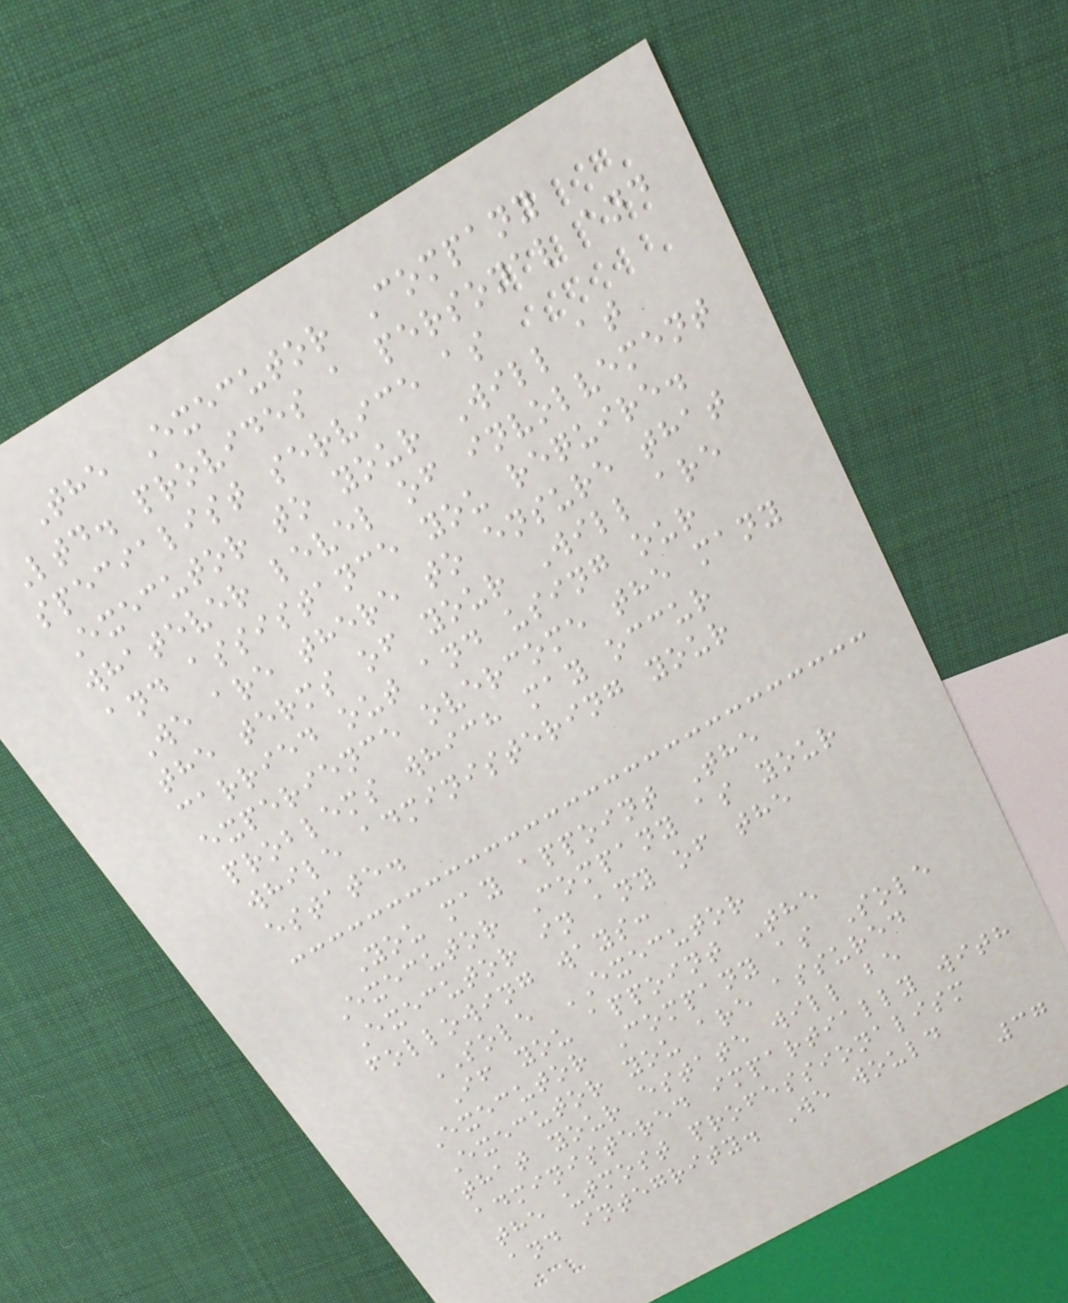The Executor Company
Ltd. provides a personal and
specialist service as
Executor to your Will at
whatever level of involvement
and assistance you require.
We are there to ensure that
the terms of your Will are
carried out and using our
experience overcome the many
problems which may occur
while administering your
estate.
You may appoint The
Executor Company as your
Executor in any of the
following ways:
SOLE EXECUTOR
If you appoint The
Executor Company as Sole
Executor you are assured
that your estate will be
administered impartially with
the utmost professionalism
and integrity. We would
37
